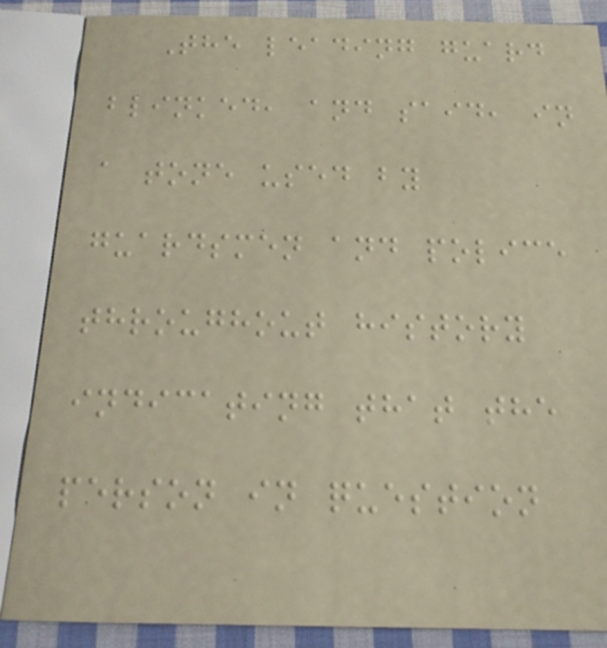The leading guard
blinked, and said, in
a tone used by
guardsmen and police
throughout history
indicating that the
person in question
